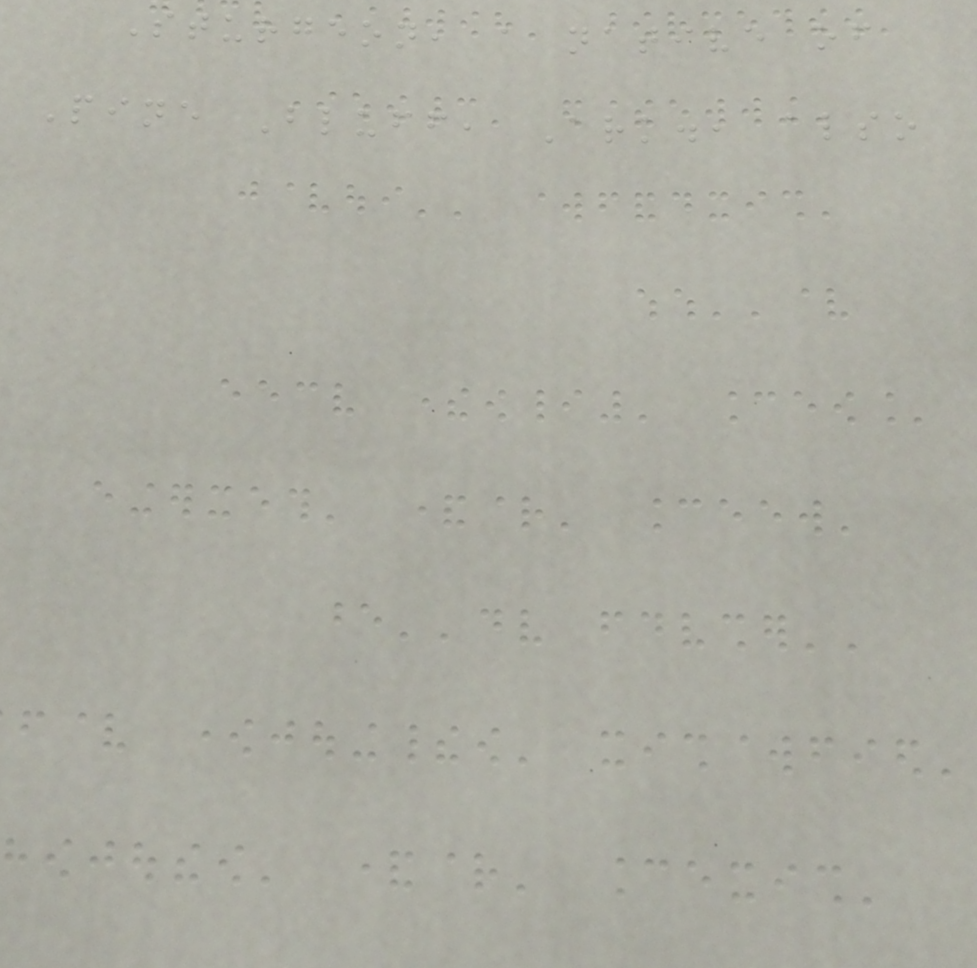Sturgeon, a native of
Pine Bluff, Ark., also
